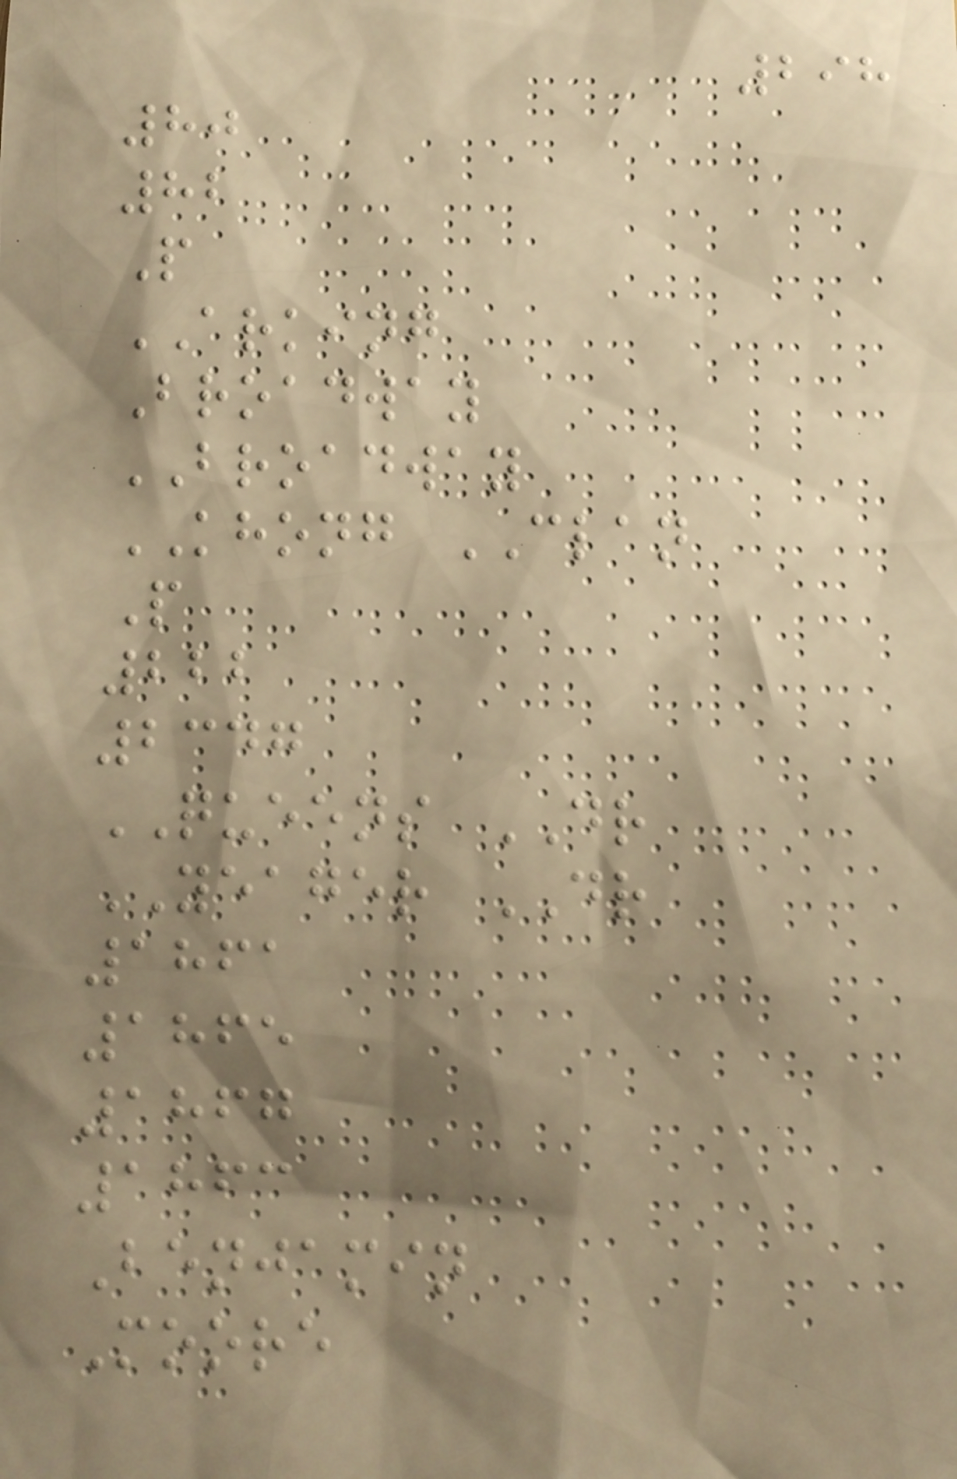298
80
82
P
ARKING
Broadway
BROADWAY
KHONG CLAN
P
222
2347
QUEENS DR
YEAGER DR
1861
1865
1867
1863
Benjamin
Moore
